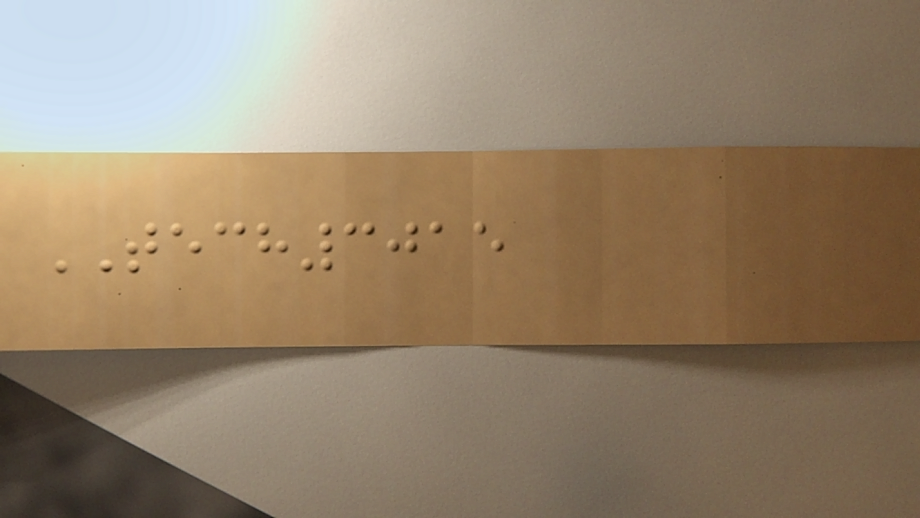TECH3015
